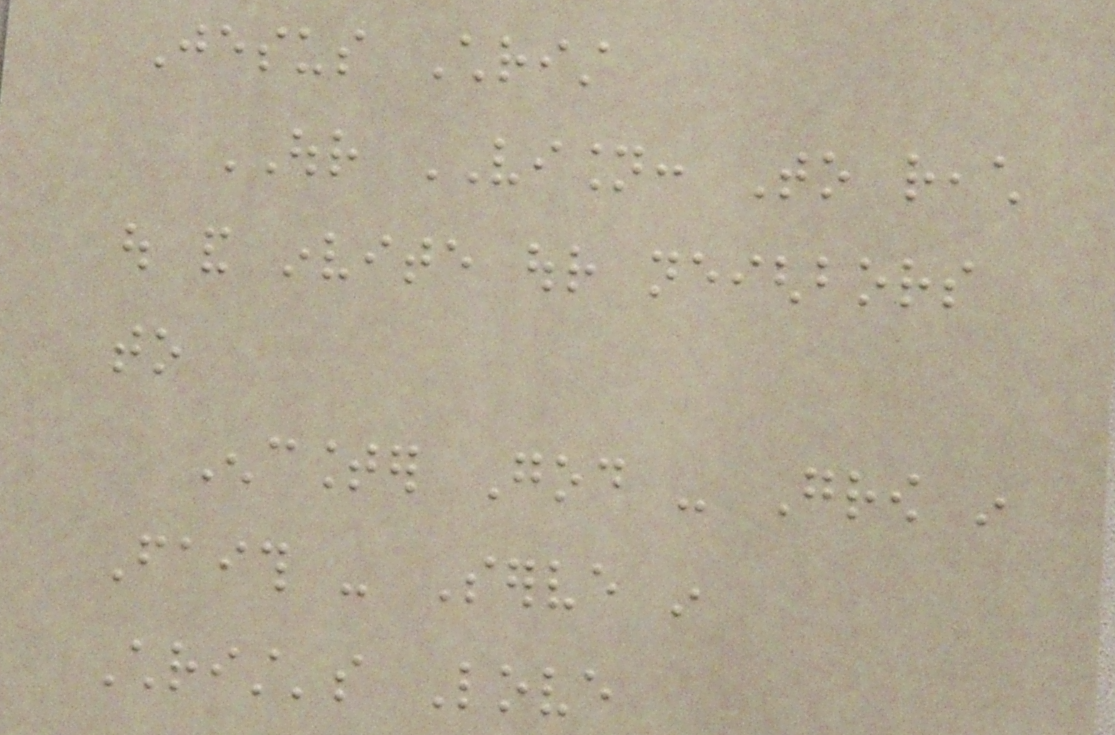Jesus Christ
OUR VISION: To reach
out and invite our neighbors
to
Encounter God - Grow in
Faith - Serve in
Christ's Love
